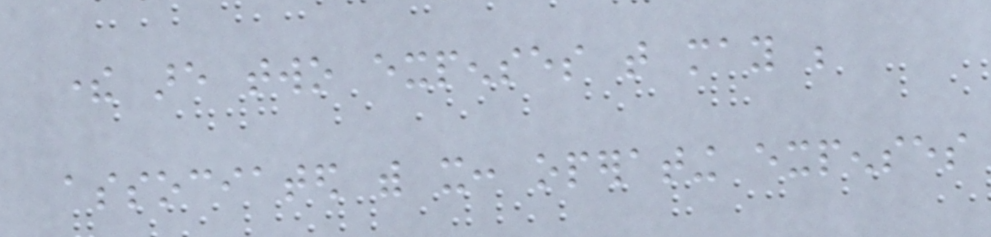there are two expenses that may be
associated with it: operating expenses
